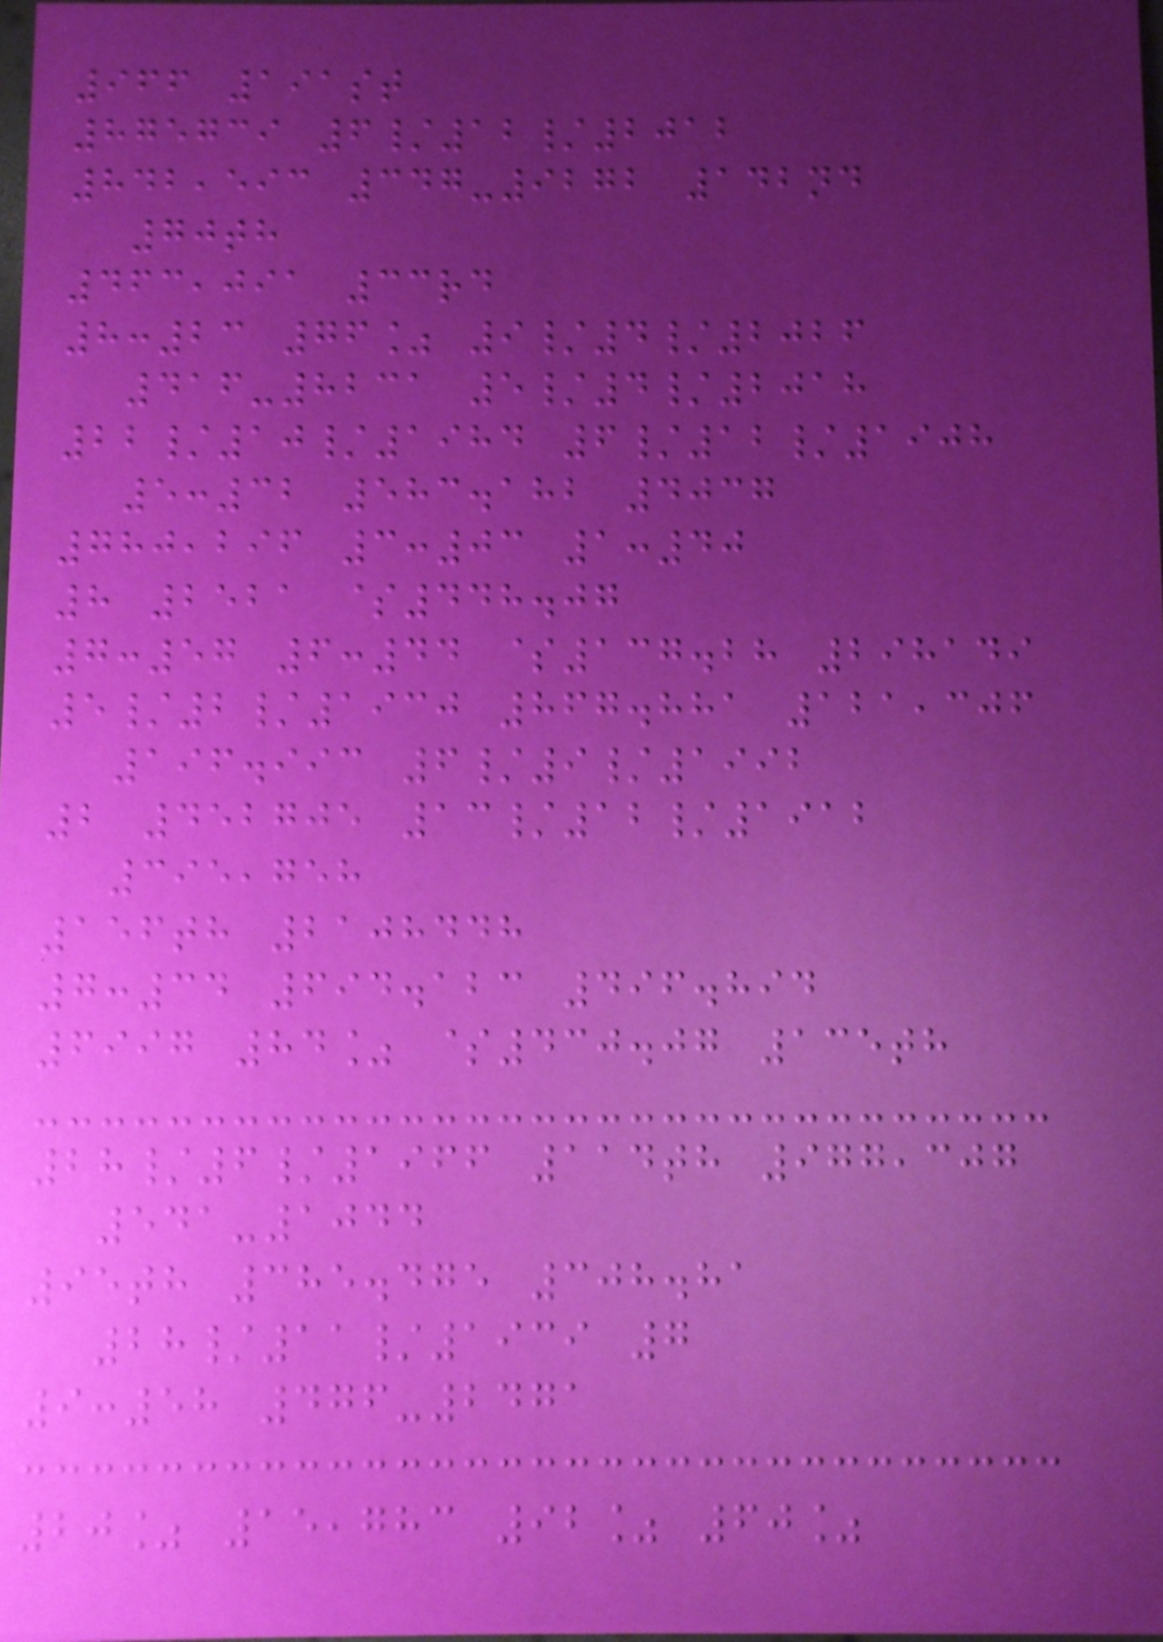966 191st
875739 6/12/2012
842,593 347-9272 142nd
70th
463,091 33rd
8:23 76% 9/4/2026
416-8231 5/4/2018
22/10/1984 6/12/1908
5:32 583.182 4037
780,296 3:03 1:40
8 2521 $448.07
7:57 6:44 $137.28 298149
5/2/1930 867.881 121,306
196.993 6/9/1992
2 452705 13/12/1912
395,758
156th 2108448
7:34 694.123 496.894
6997 84% $430.07 135th
28/6/1966 114th 977,307
541-1044
95th 385.475 308.81
28/11/1939 7
9:58 476-2471
20% 15,783 92% 60%
